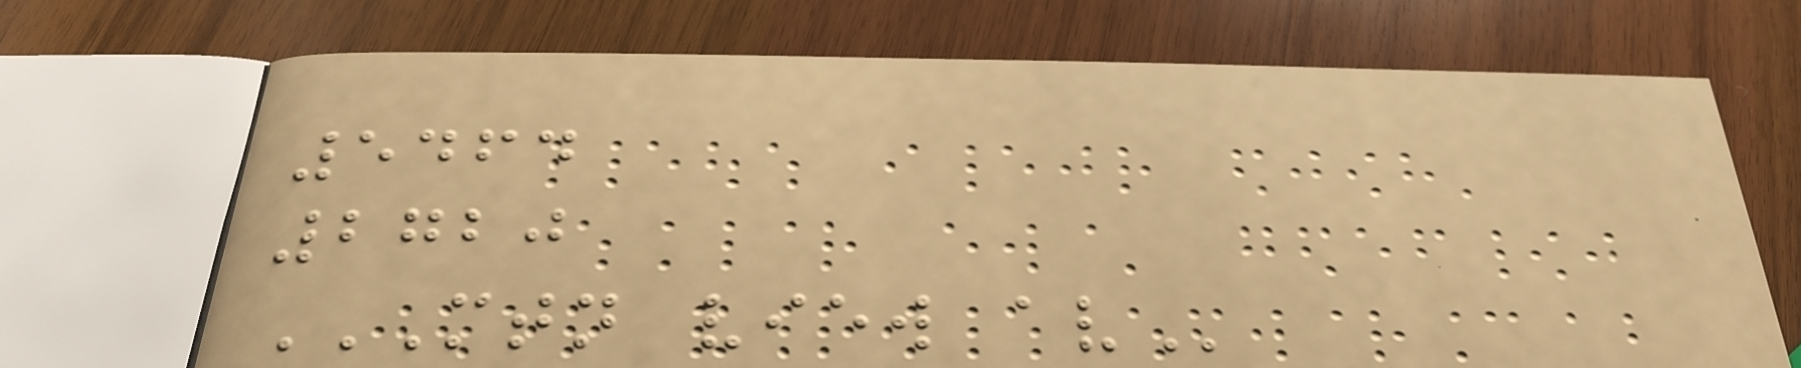5464
2720
MTN VIEW AV
